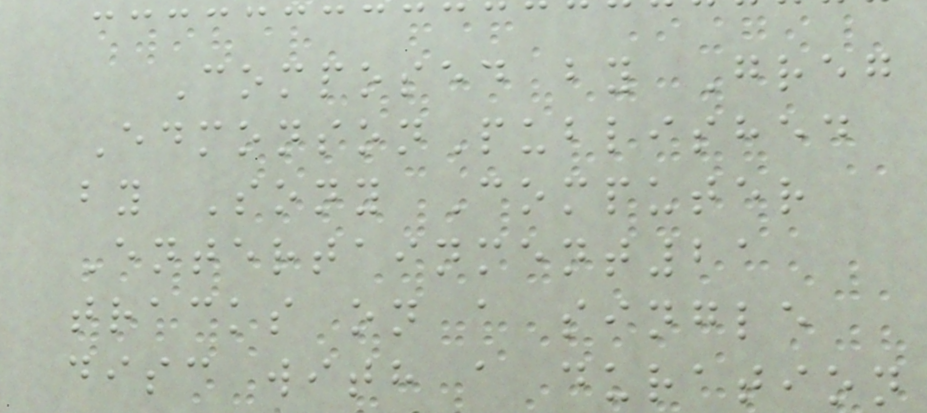Composed by Greg
EdmonsonPublished
by Sony Computer
Entertainment21
tracks on a single
disc with a duration
